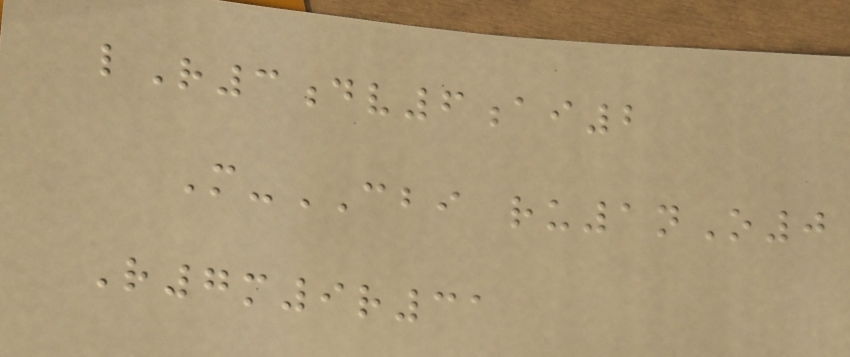lR3dv6ai2
M-CBI ru1nO0
R7m9r31
